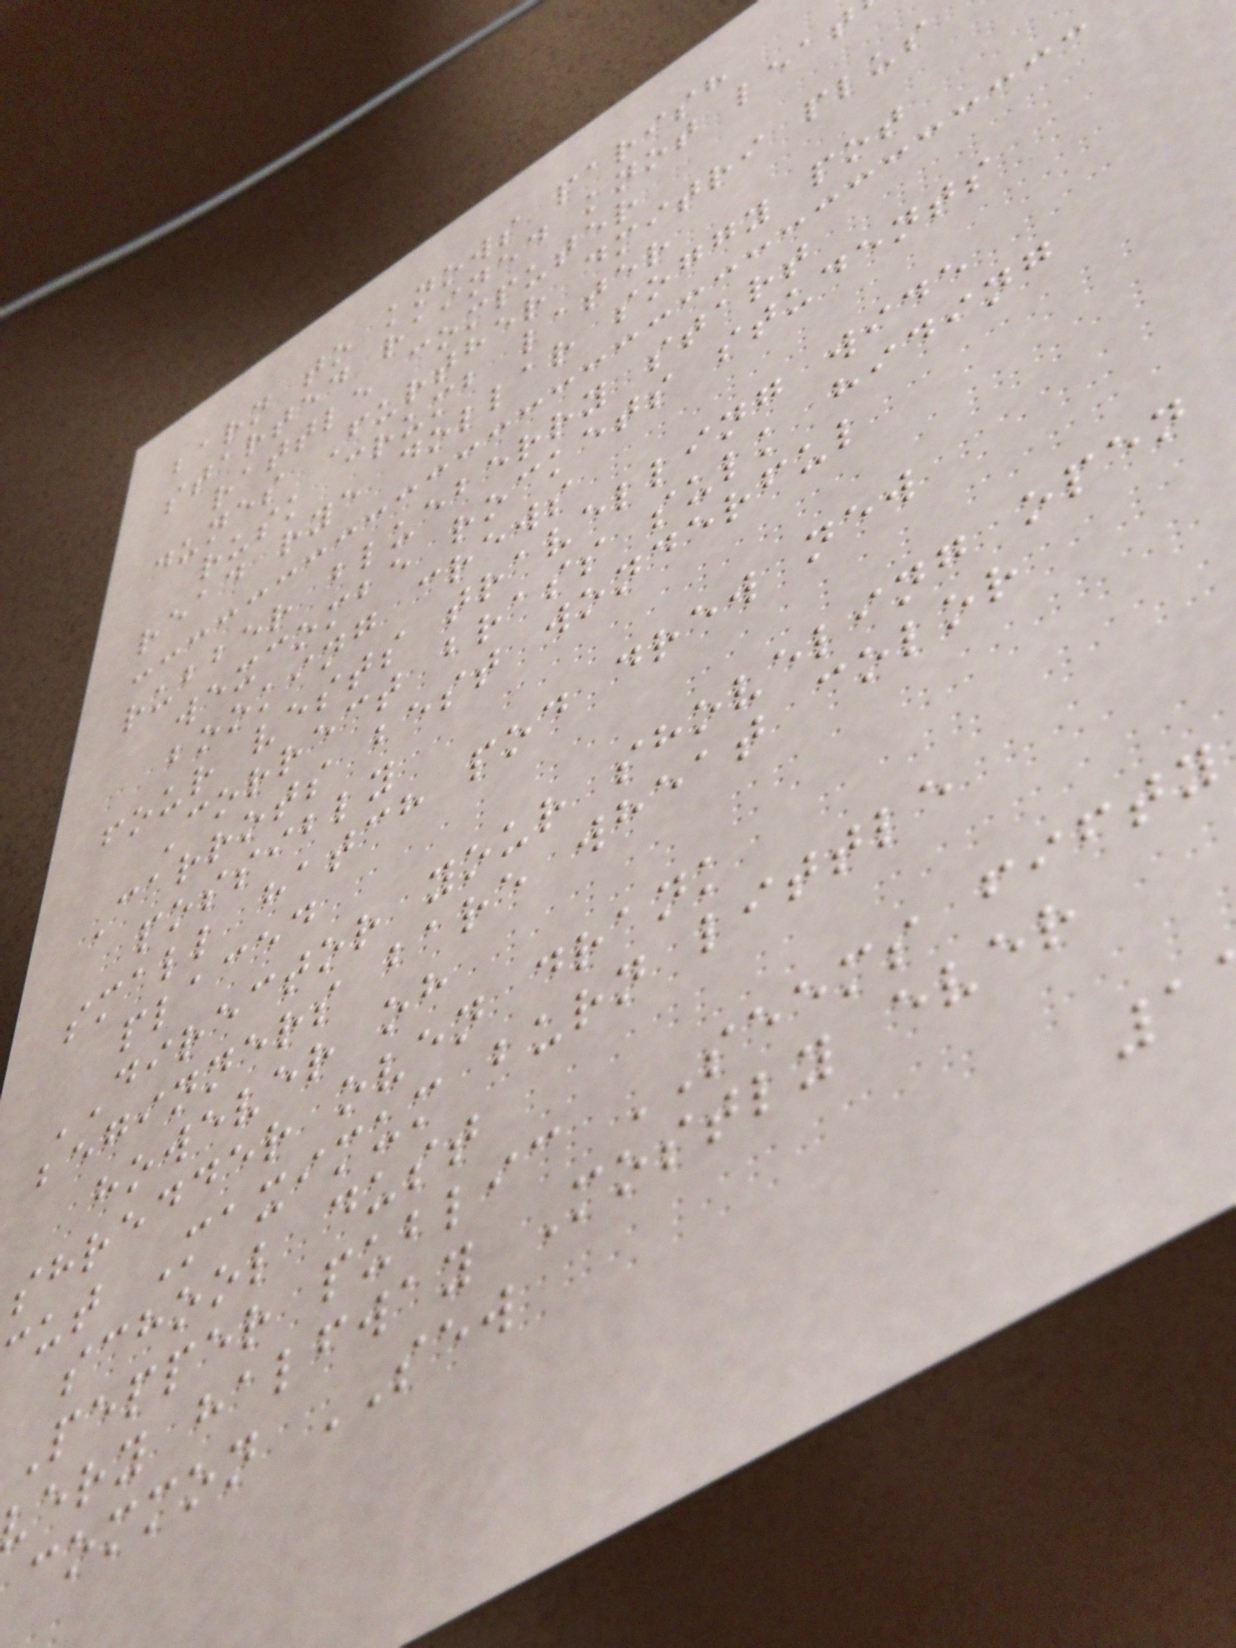barn to knows parish
started rained knot leat
rattle computer
dunes Further dmitri plus
rusk crumb later
read rye dollar soggy pot
rubber blueberry start
wexcombe rockets students
booking crews
four vests travelling wide
Correct brass sulk hiding
Carrots best wonderful
possibly
small hatch pod drew new
placed
DIRECTOR your shoveling open
beginners bare wheat color
however oh
shredder oven drank
ut Maximum burn little
school dust
pepper public SEEMS fifty
ery halfway Mostly ever
common SEW
